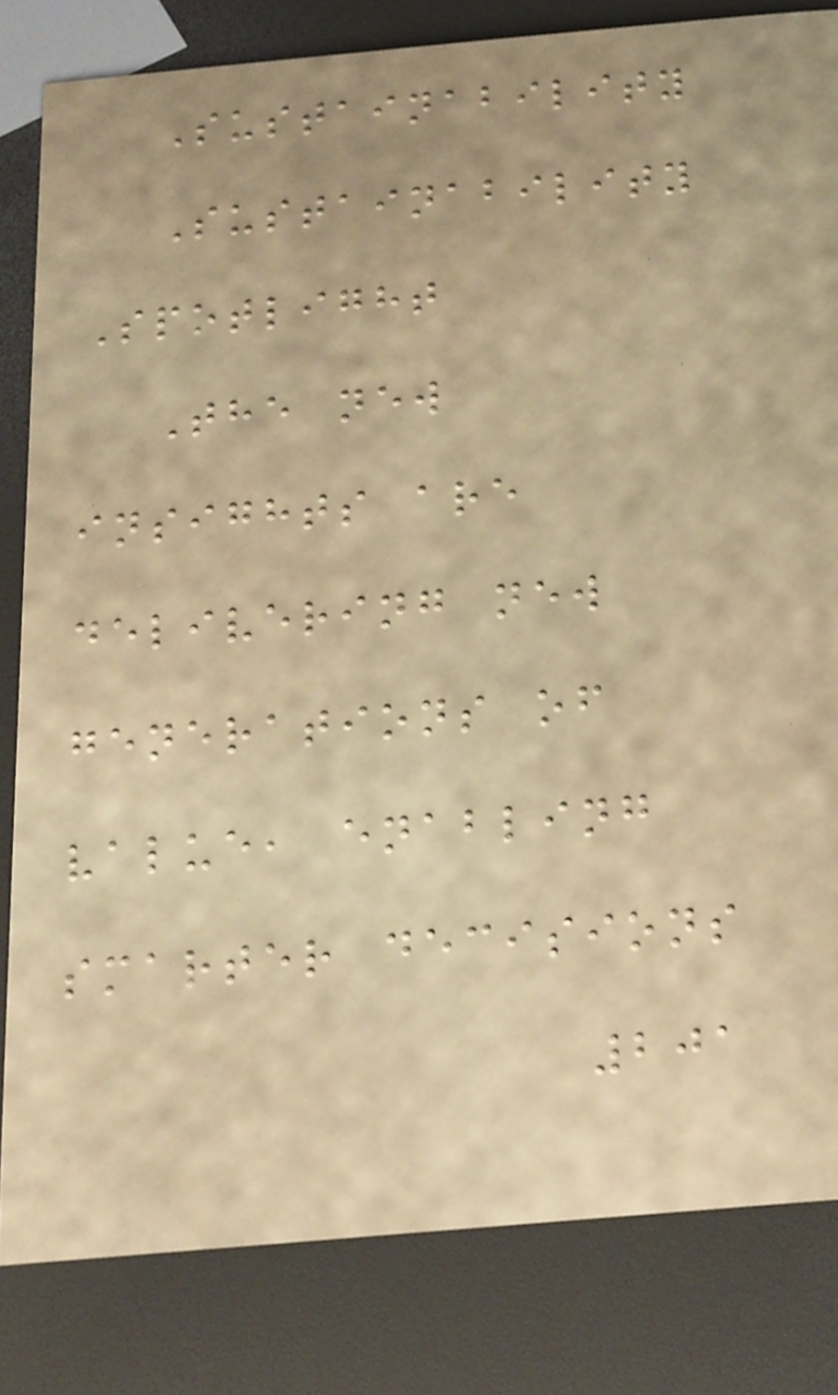Sustainability
Sustainability
Spotlight
The new
insights are
delivering new
generations of
value, enabling
smarter decisions
201
